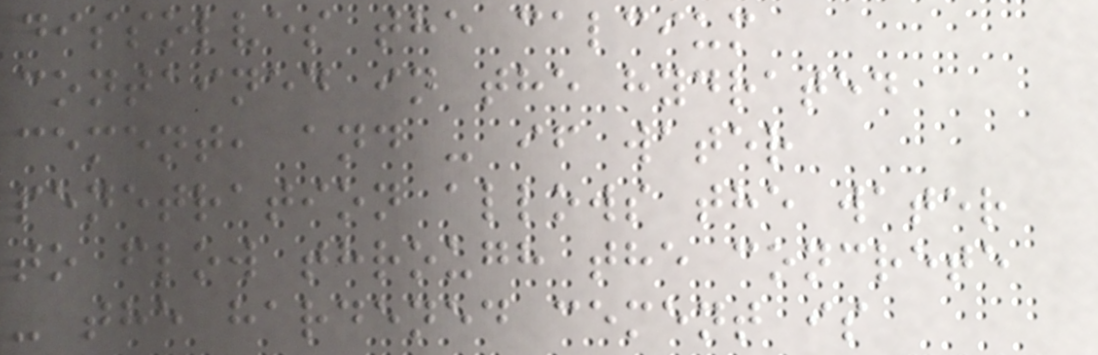dissolves the calcium
contained in the hydrated
cement, and - if water
penetration allows the water
to flow through the concrete
- the hardened cement is
